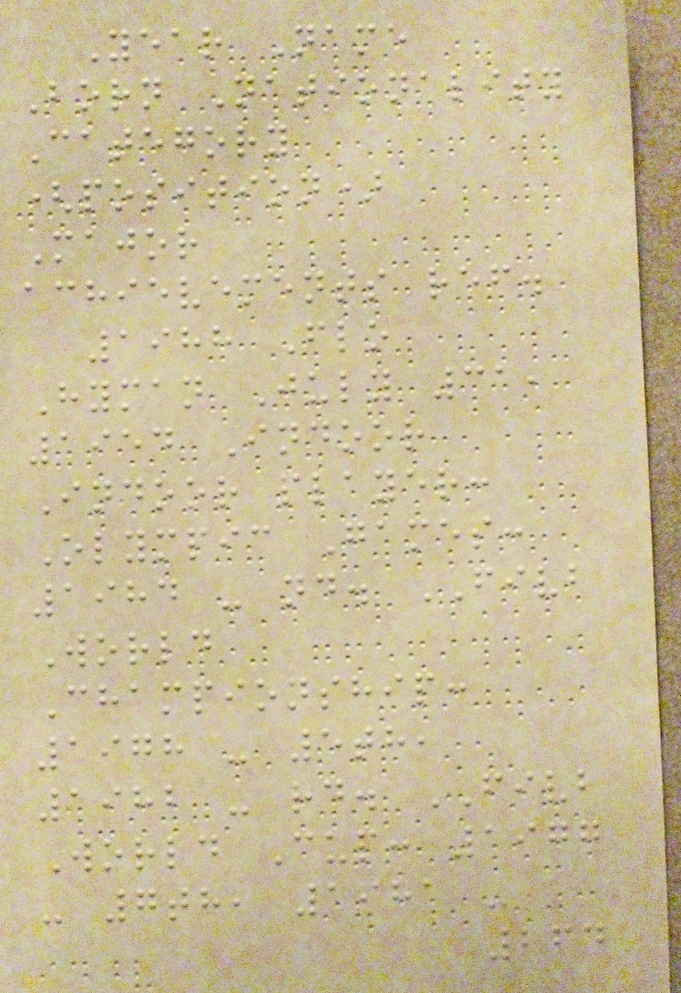Year Name
Born Nationality
Category
(position)
Major
achievements ref.
1988 Flo
Hyman July 31,
1954 Indoor
Indoor player:
Olympic Games:
1984 - nd. FIVB
World
Championship:
1978 - 5th,
1982 - rd. FIVB
World Cup: 1977
- 7th, 1981 -
264
